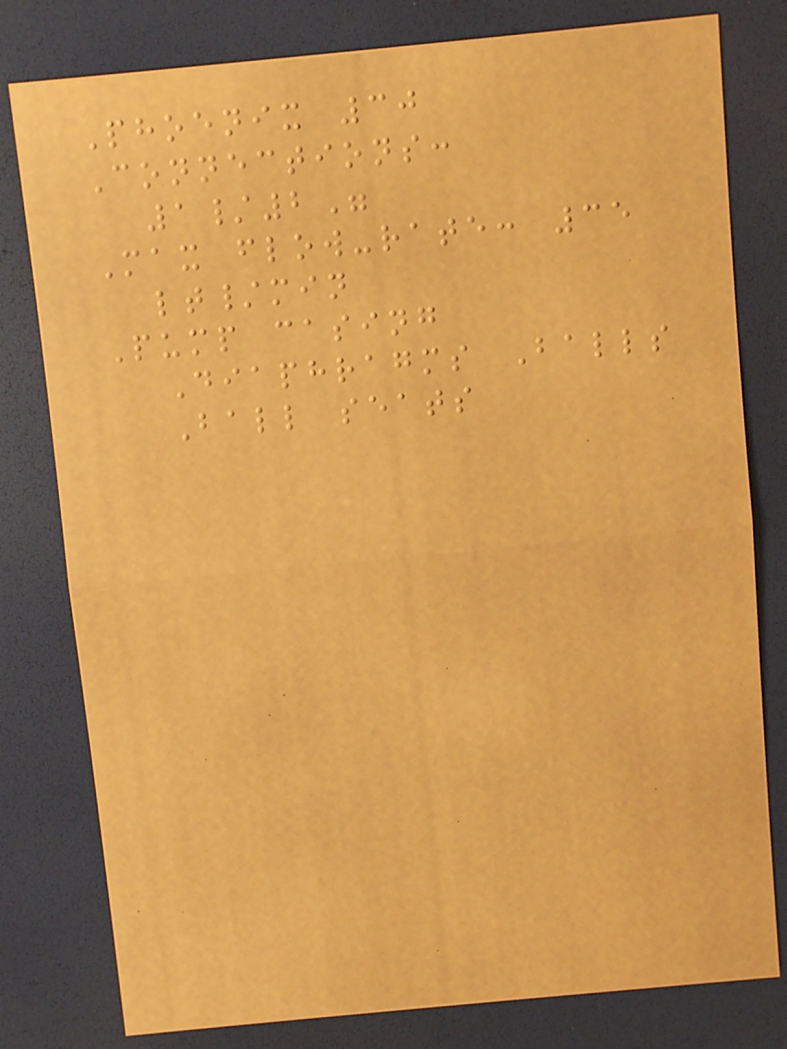Phoenix 30
Connections:
1/2"
Max flow-rate: 35
lt/min
Pump casing
Diaphragms Balls
Ball seats
